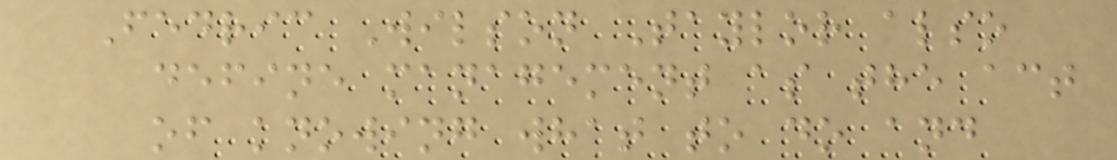Fedric Wilson Taylor also
define management as the act
of knowing what to do and
